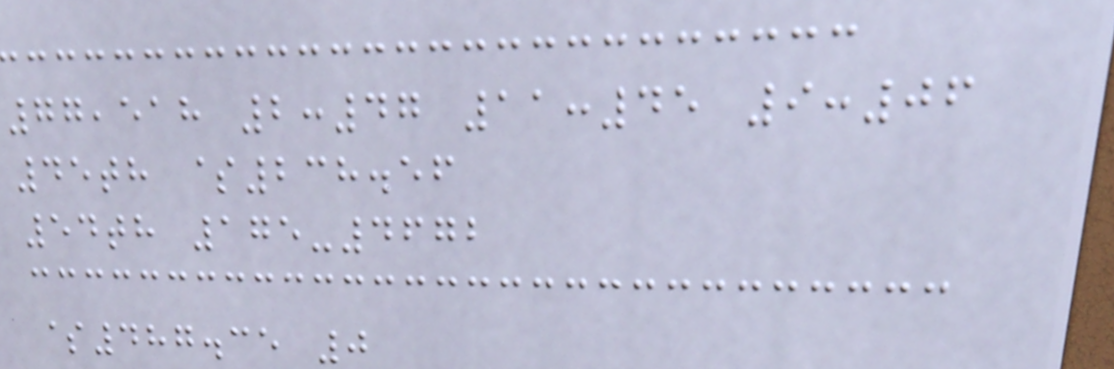77,518 2:47 11:45 9:06
45th $238.56
54th 175-4672
$487.35 0
